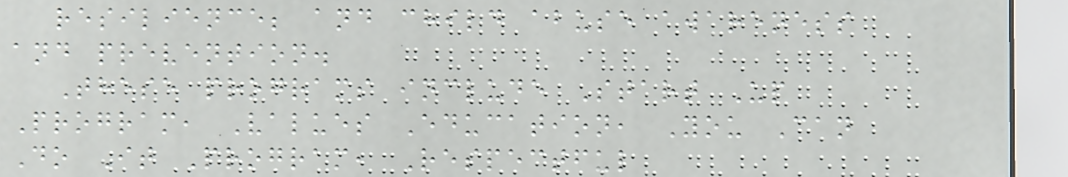resilience; and child abuse awareness
and prevention.
These programs include Start Up
Program, Values Education, You Can
Do It Program, Respectful
